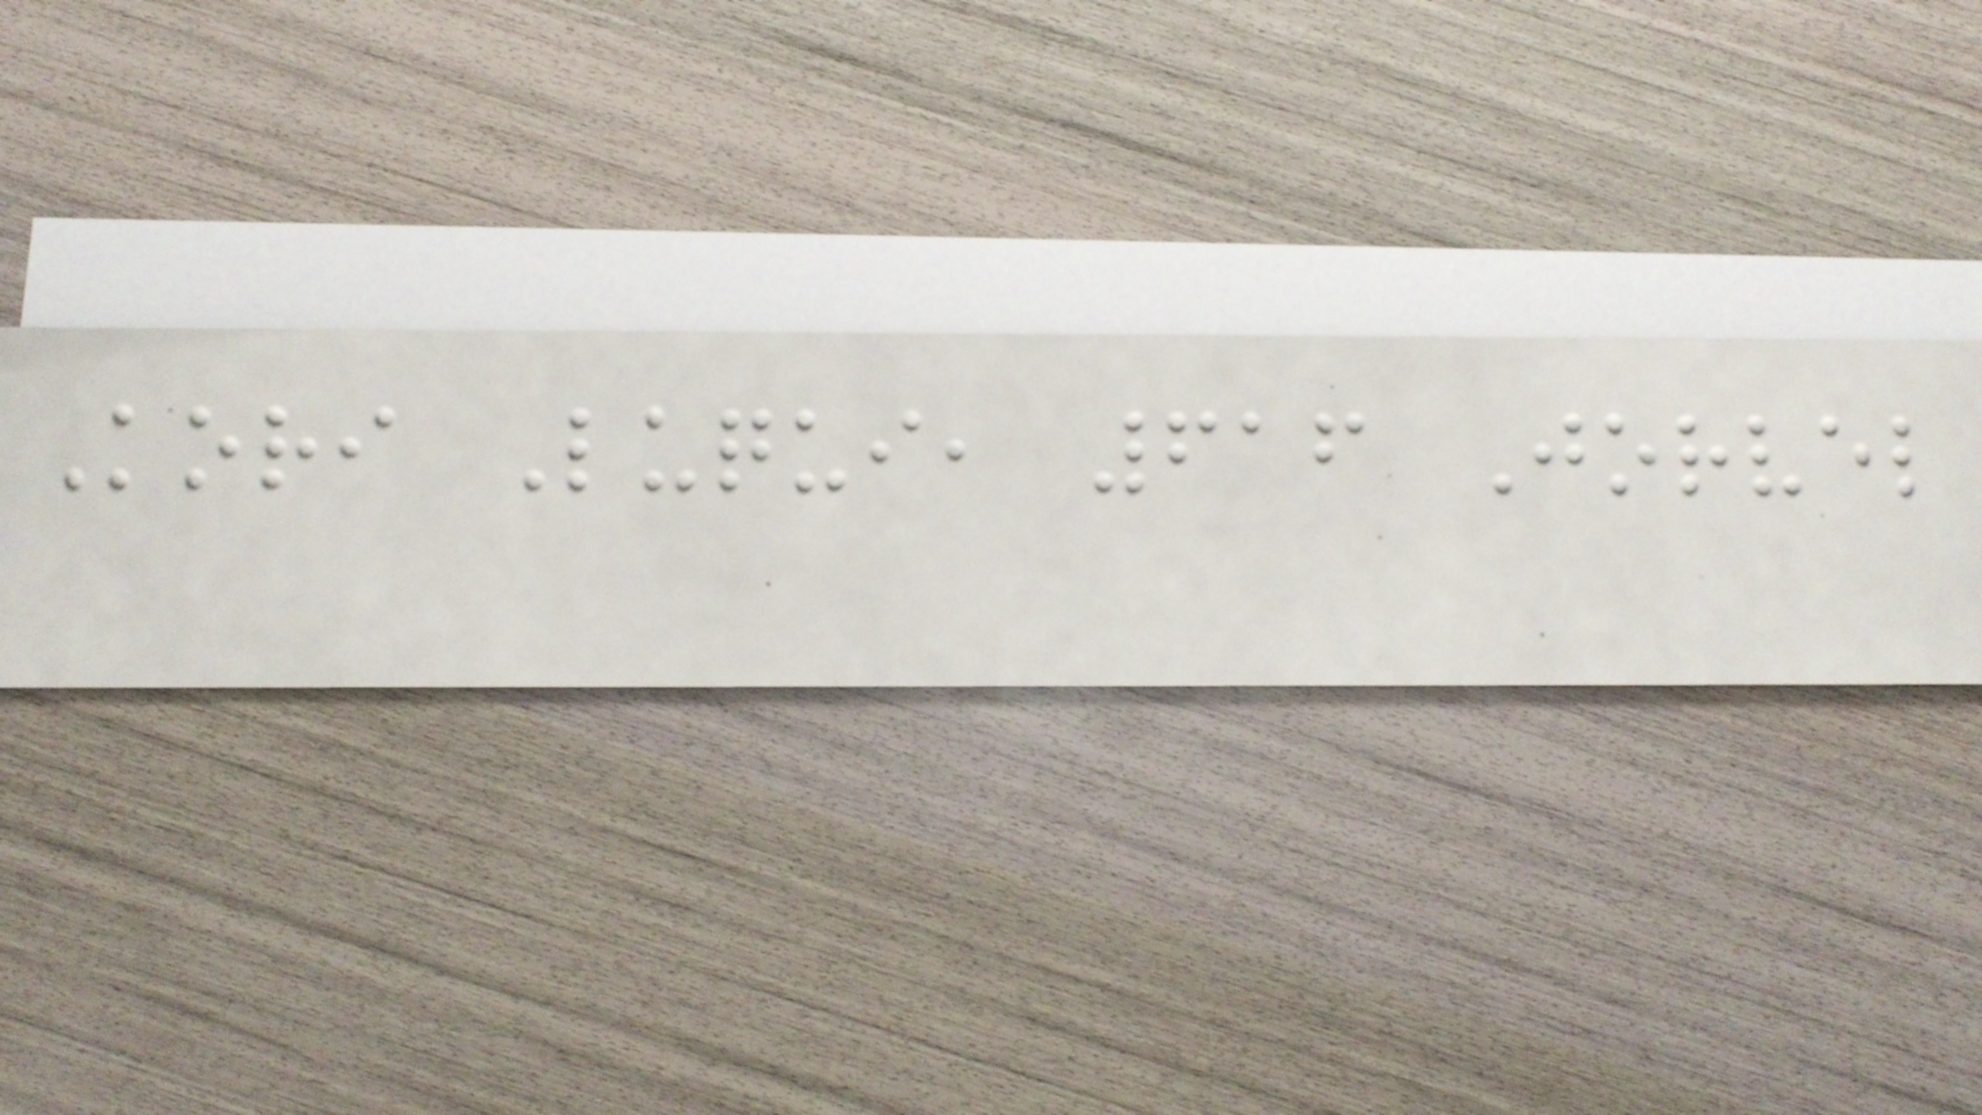Kori Luqui, 616 Jorvel
